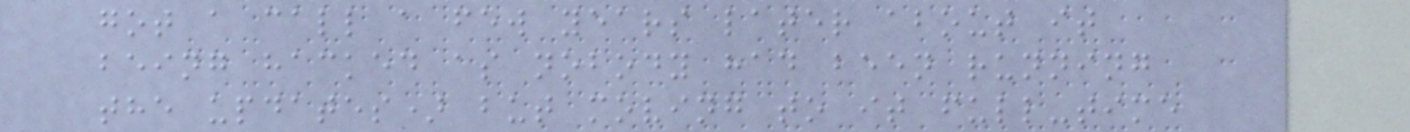got a call a few years later about it
being hacked as nobody had been running
the updates) but moving to it full-time
